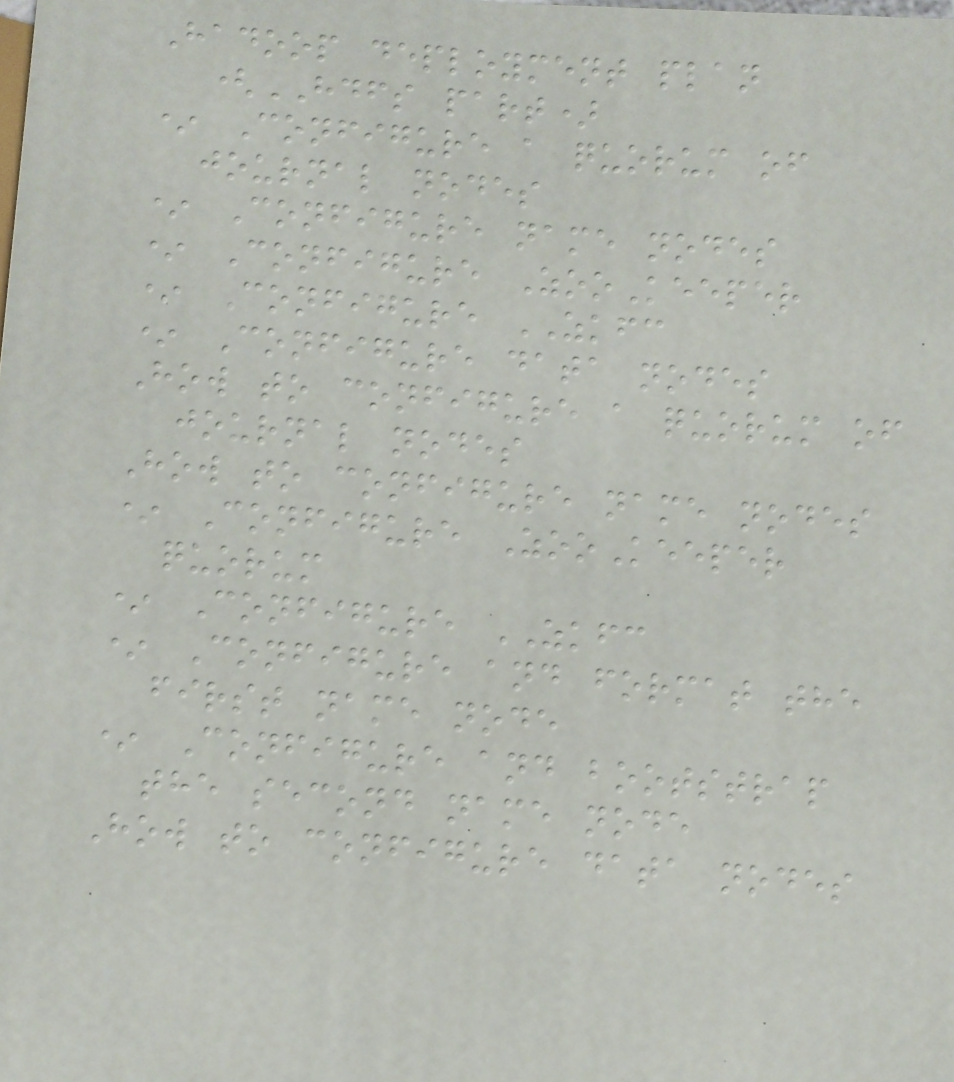Hadoop deployment plan
(HDFS part)
* Configure a quorum of
journal nodes
* Configure name nodes
* Configure ZooKeeper
* Configure ZKFC
* Configure data nodes
How to configure a quorum of
journal nodes
How to configure name nodes
* Configure ZooKeeper
quorum
* Configure ZKFC
* Configure and format the
first name node
* Configure and bootstrap
the second name node
How to configure data nodes
